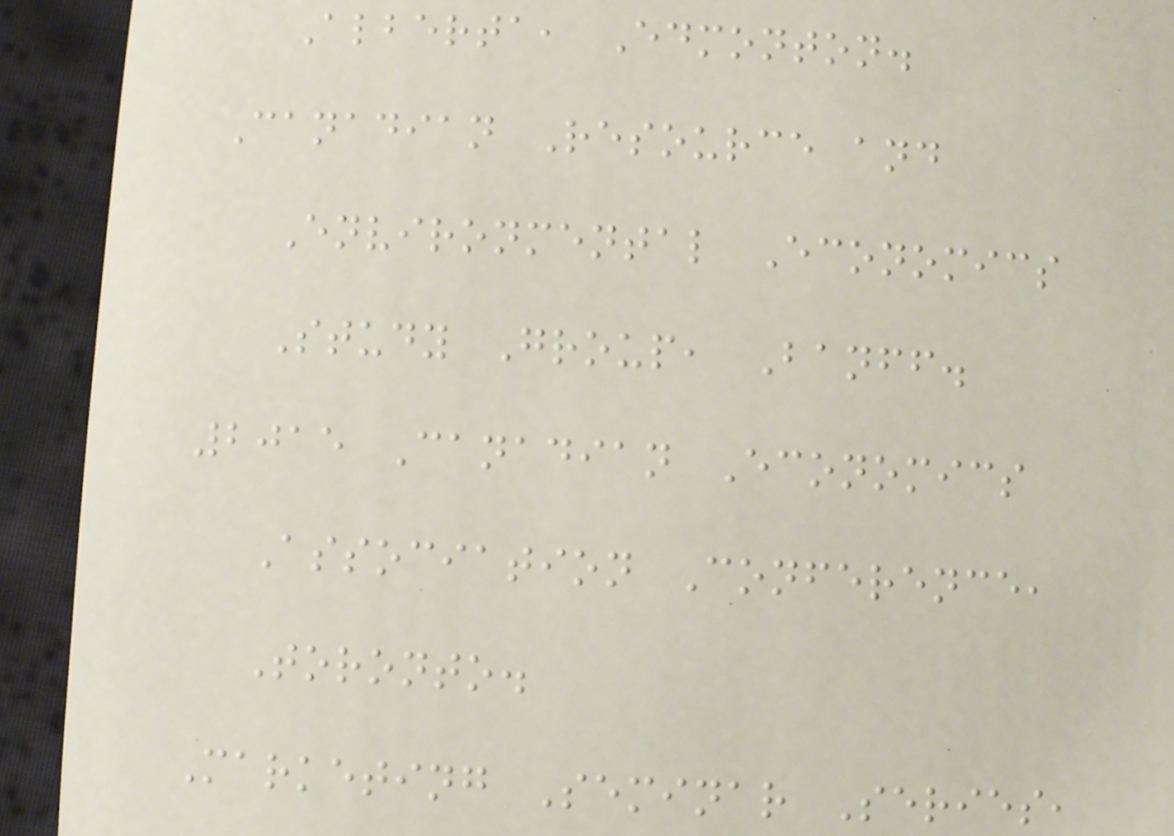Alberta, Edmonton.
Canadian Resource and
Environmental Economics
Study Group, Banff.
2015 Canadian Economics
Association Conference,
Toronto.
Marketing Seminar Series,
